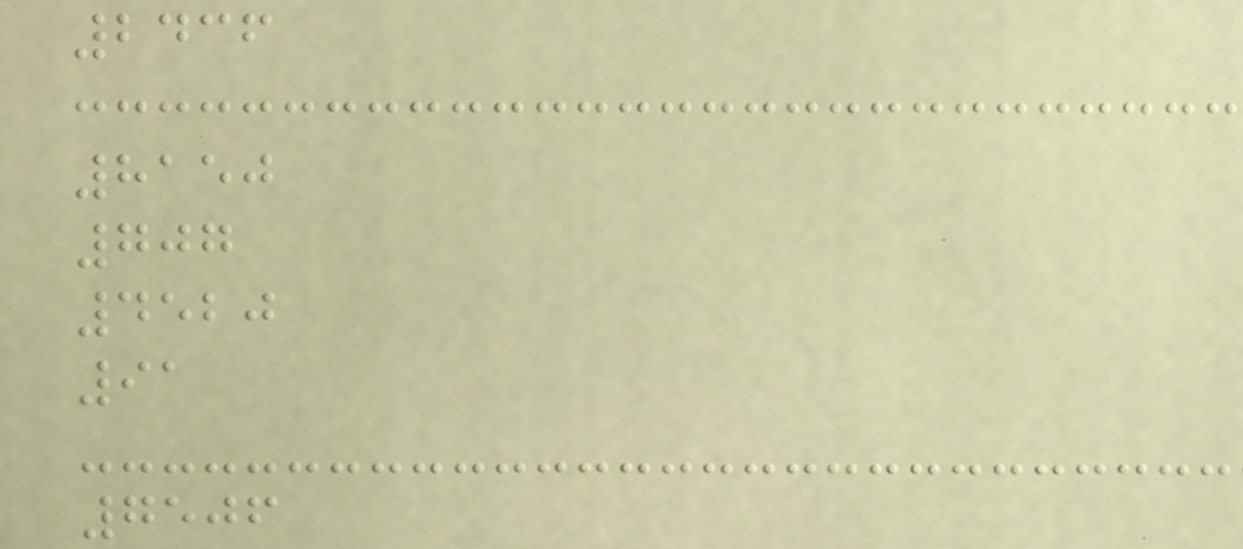2436
8150
707
4520
91
7506
